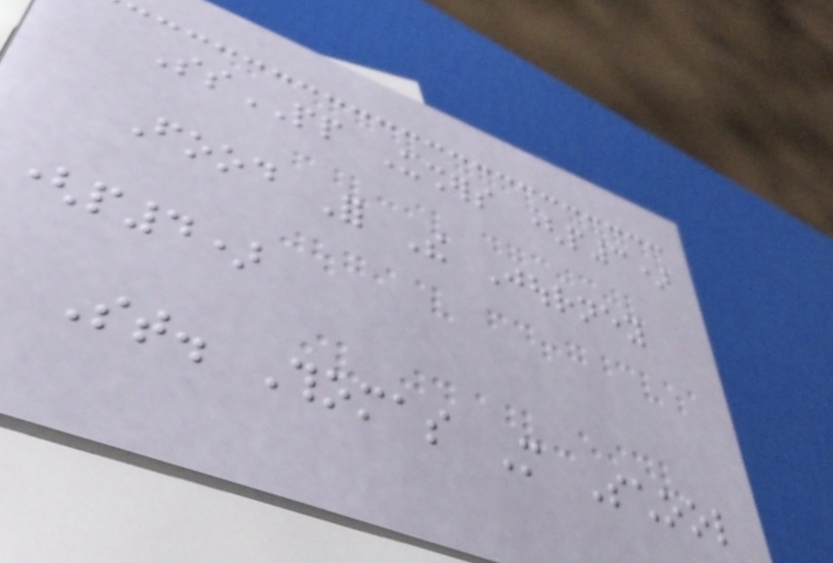SsPP Ushers (p3)
Food For The Journey
(p4)
St. Thomas More School
